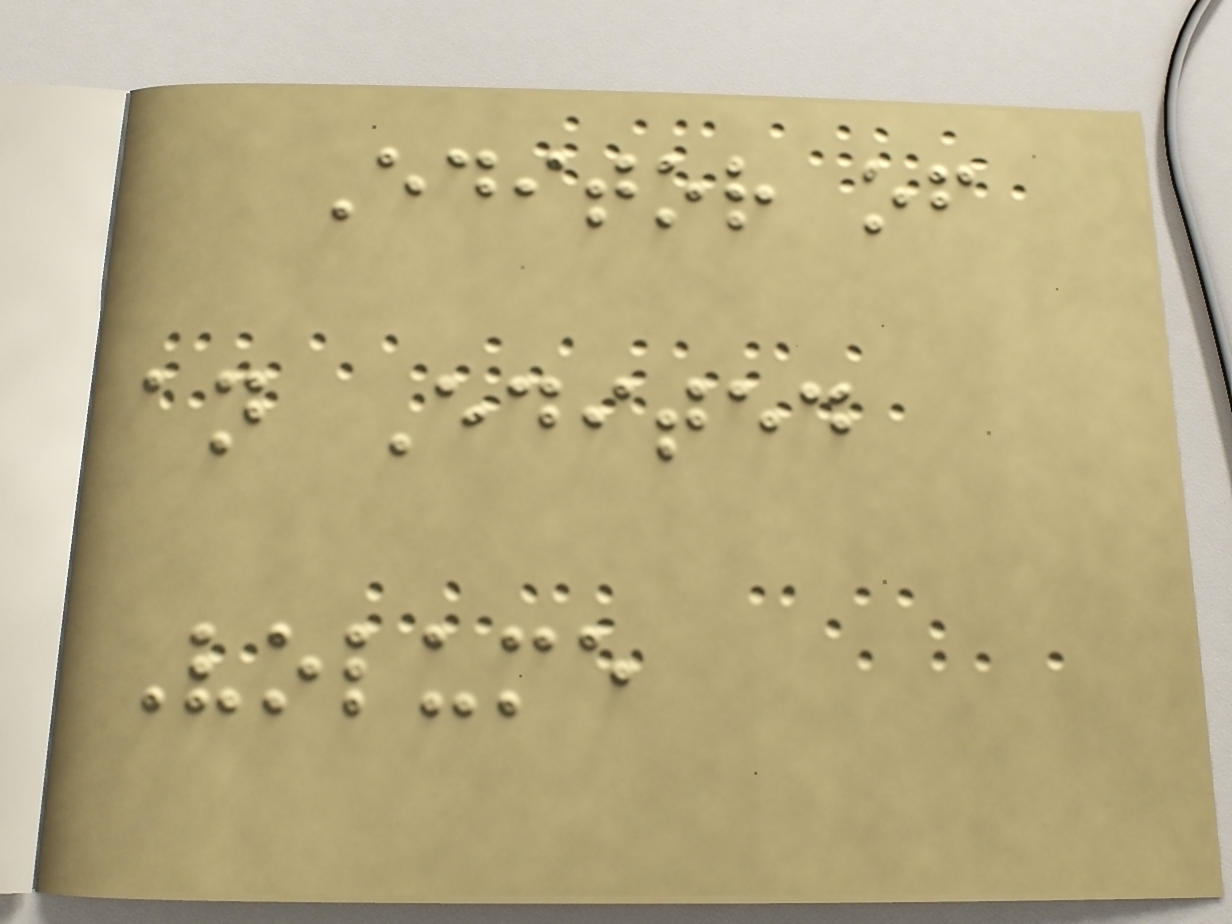Editor of
an Edited
Volume
